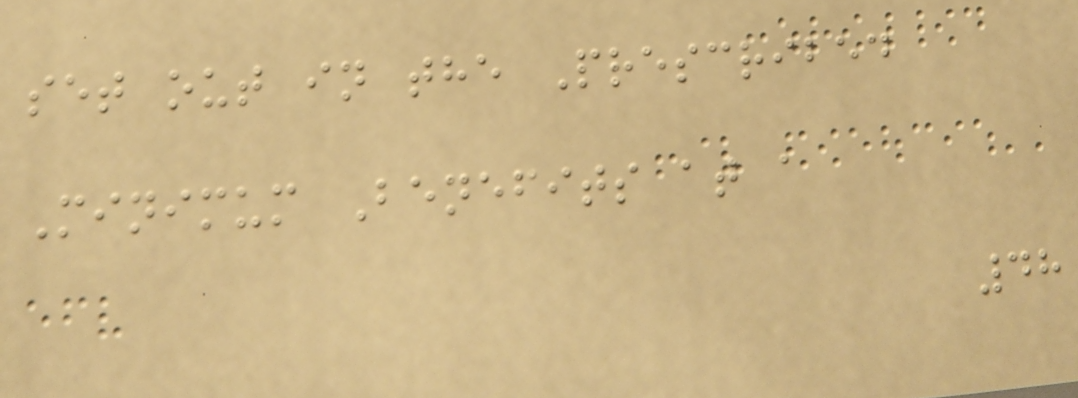set out in the Prescribed
Minimum Benefits at a
48
